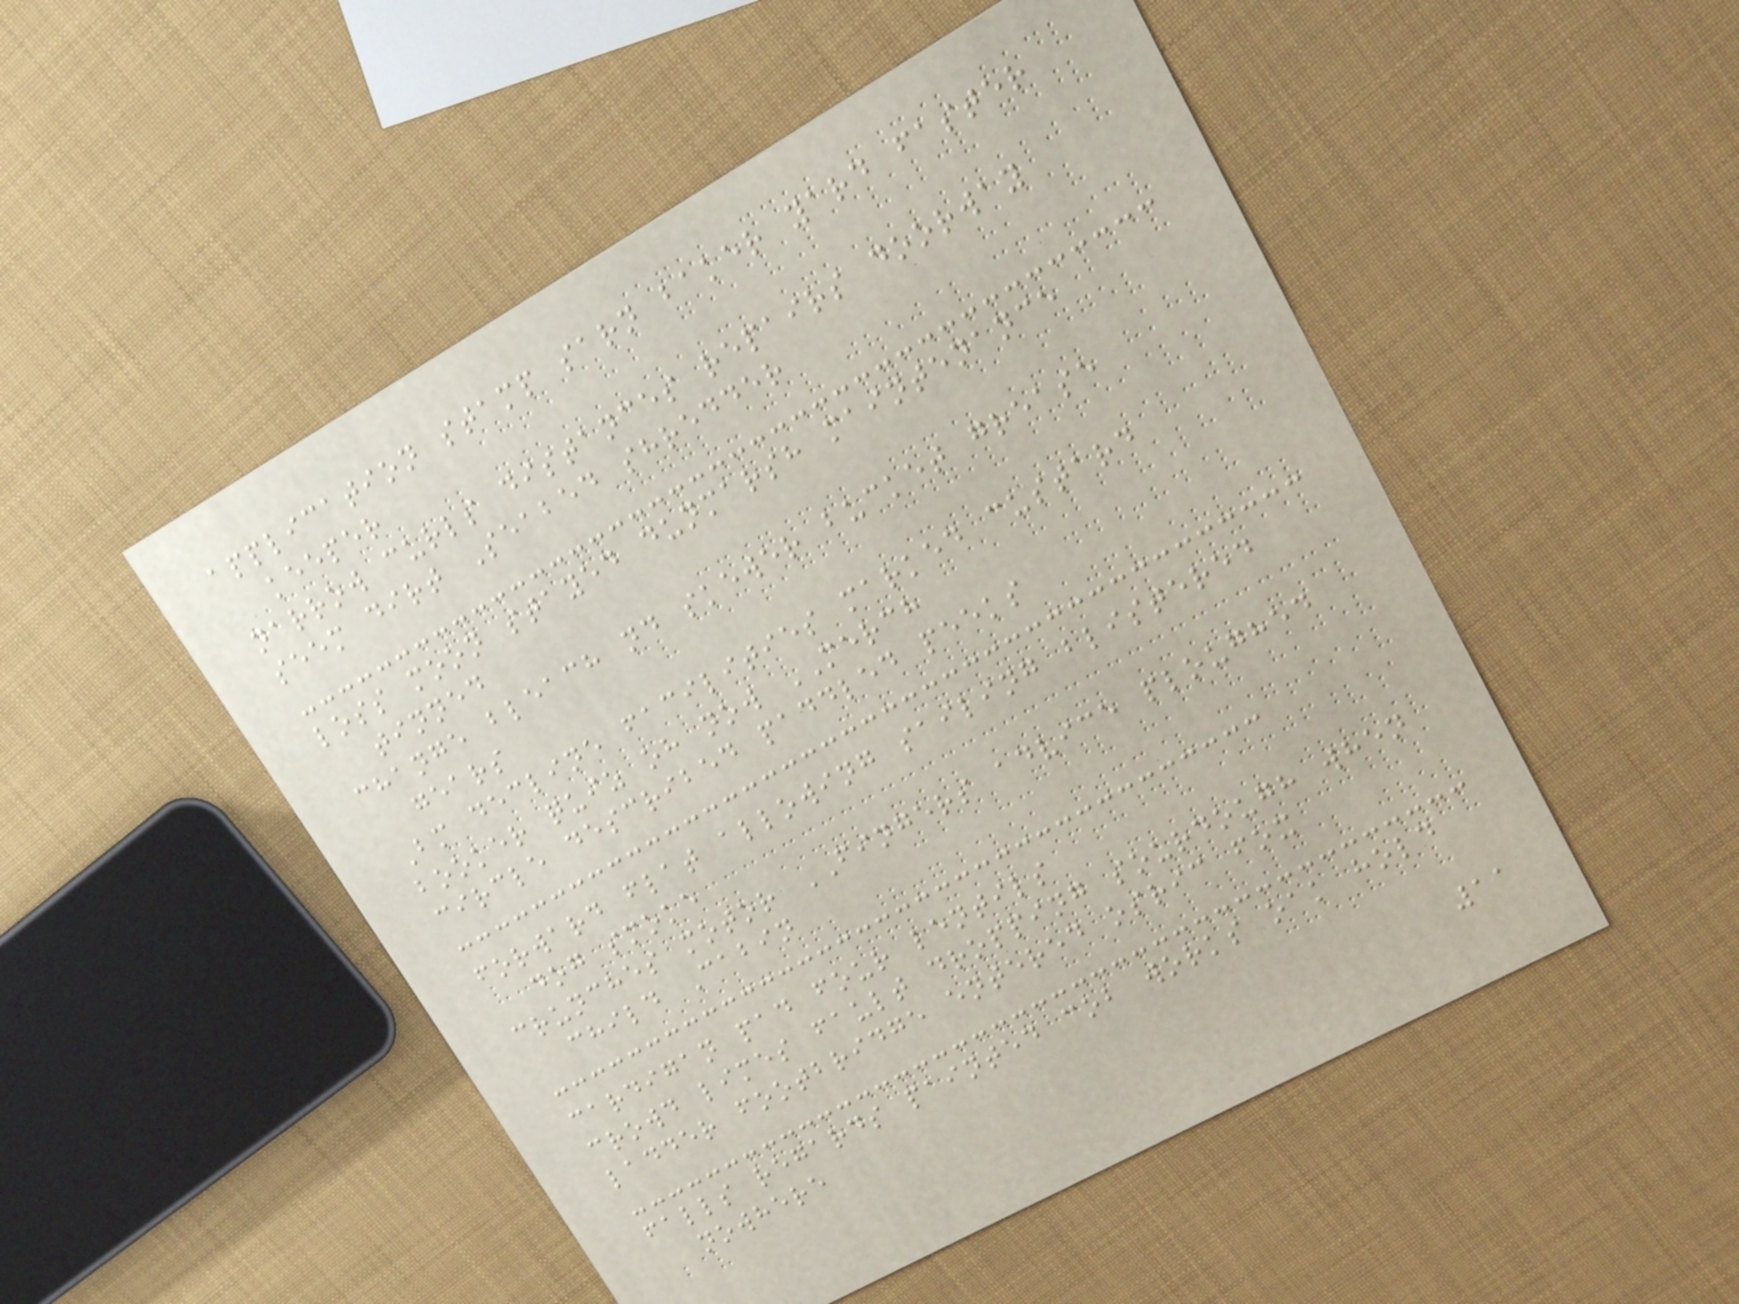application stamp sarn baker yard faster
keeper
narrow curls distances repairs doorway
seem dirt Seabed shredder
loss moon stayed dunmarsh maintenance
tinned
change bleach nd skewer bucket grease
gears
Bm decline facilities marked custard
booker quiz oh now MERCH
circle described paddled peeks
forward flat allowing sailing blistered
dog smoke
crunches motor FINGERS advice ploughed
child Cabin
cardigan pad four lentils
crowd limes fault dropping sourdough when
ladder footbridge entered osric fox
falls regards painted cob works oak hold
nowhere
11
